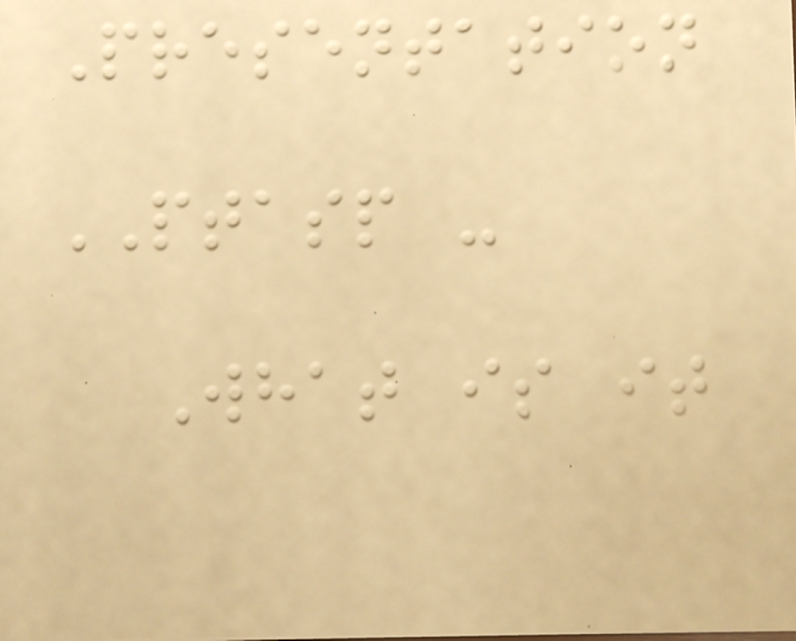Presentation
PTASP -
What is it
